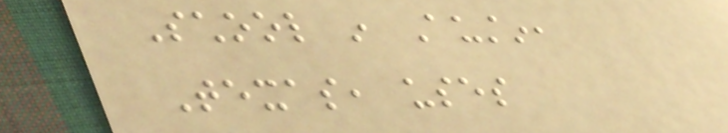School in Austin,
Texas, uses
